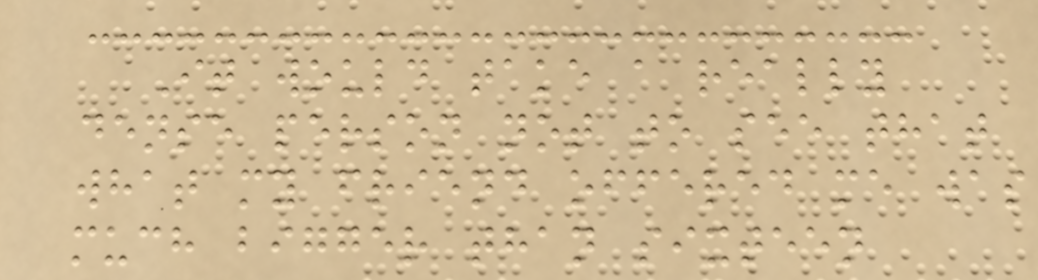It would take a really
dense person not to see that
what my friend offered me was
much bigger than sixteen
